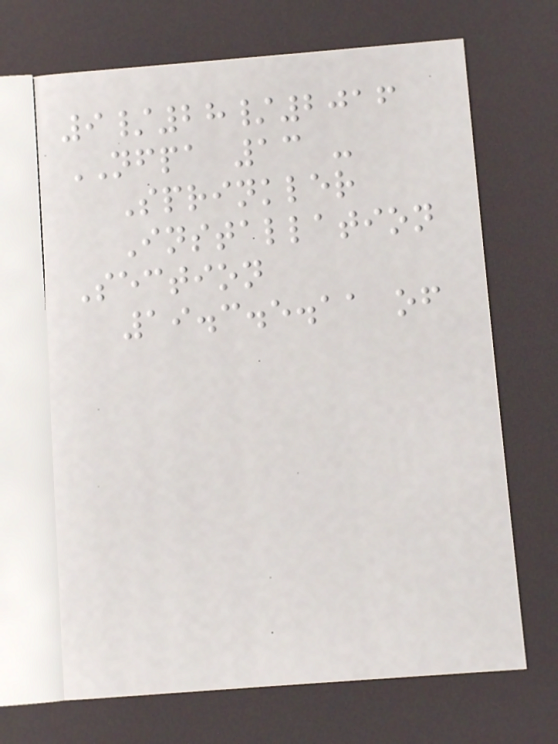9/28/2016
NFPA 13 -
Sprinkler
Installation
Section
19.3.5.11 of
